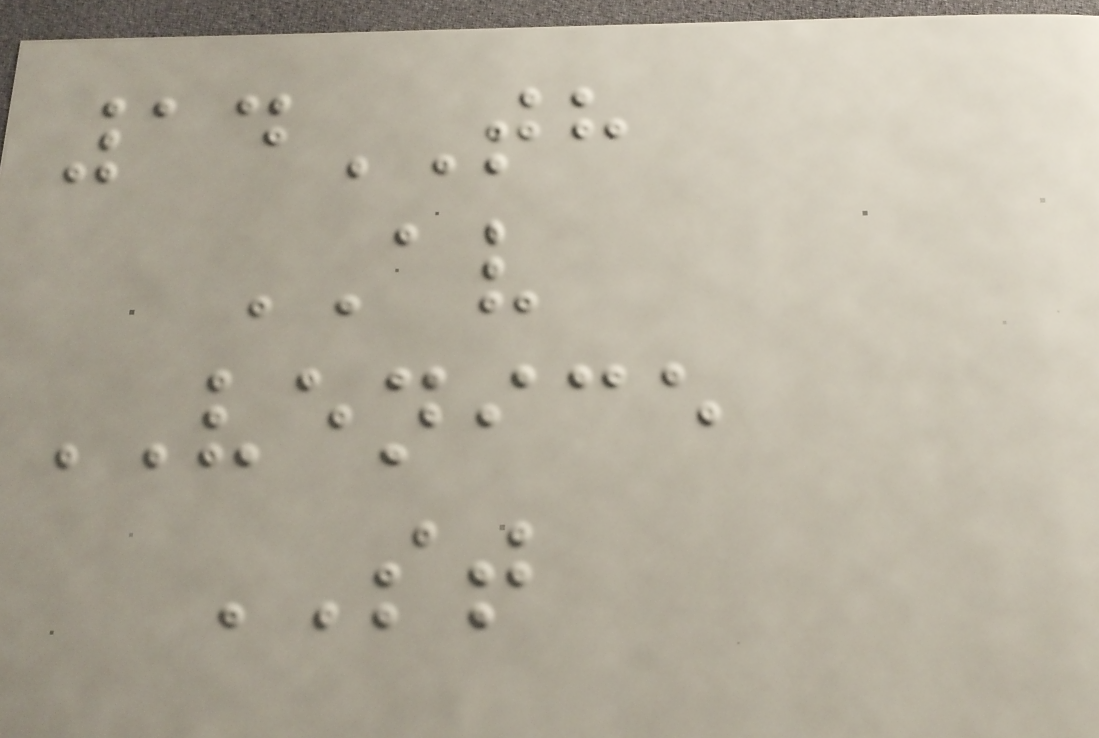14TH
AV
VENICE
ST
